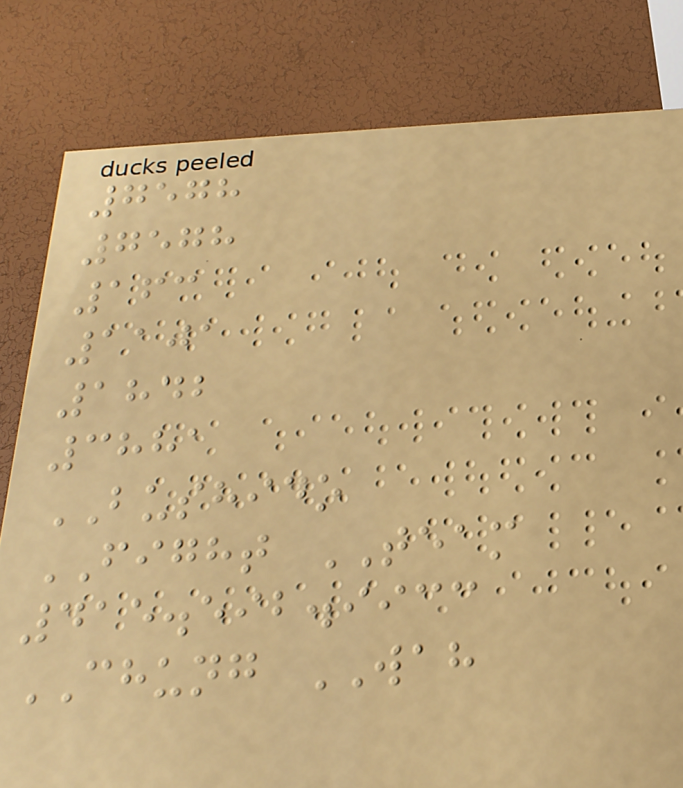7578
7578
163
1101
1842
3881
BUSHIDO
FIGHT TEAM
415.592.9933
CHUNG WAH
